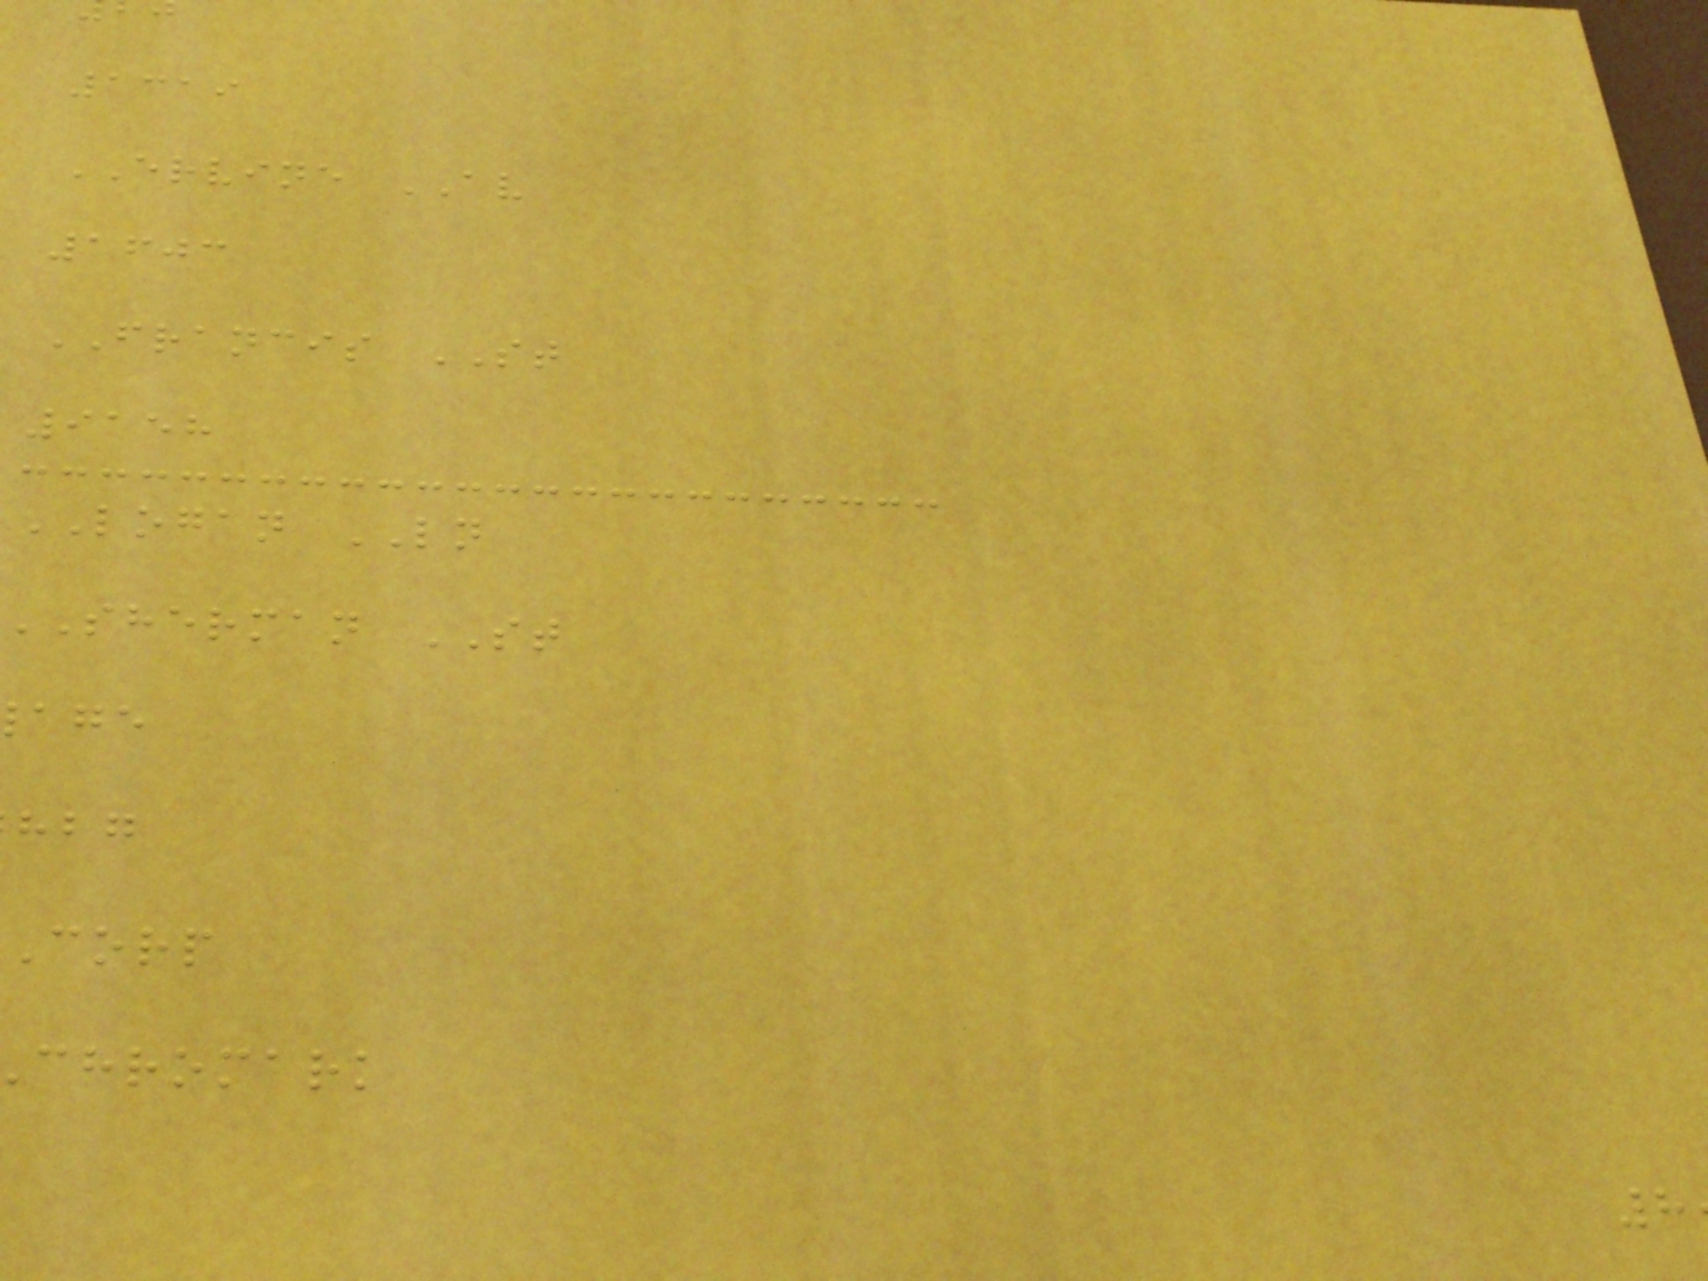1319
ERVINE AV
1603
FRANCIS ST
9158
LOGAN LN
sherman ST
corp
chromark
